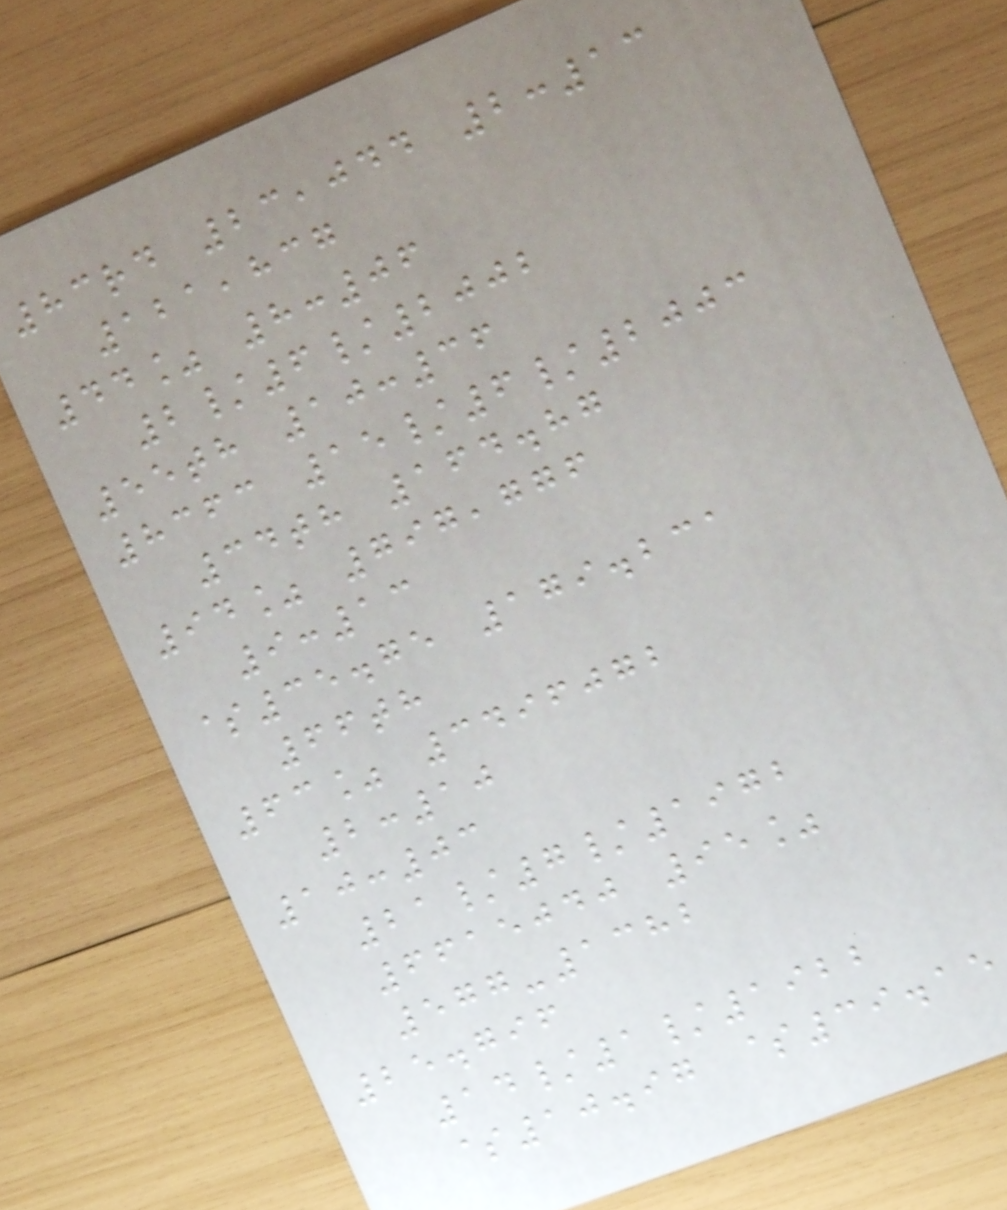83rd 23,044 2:13
121,837
44% 8:06
2/6/2002
55th 10:36
8363 15/6/2003
34th 164.87
94% 797,776
9:13
$35.75 179.231
66th
63% 3496072
2:10
10:03
21/7/1972
6615040 95%
577-1382
25.796
14/1/1922
$10.97 $39.15
